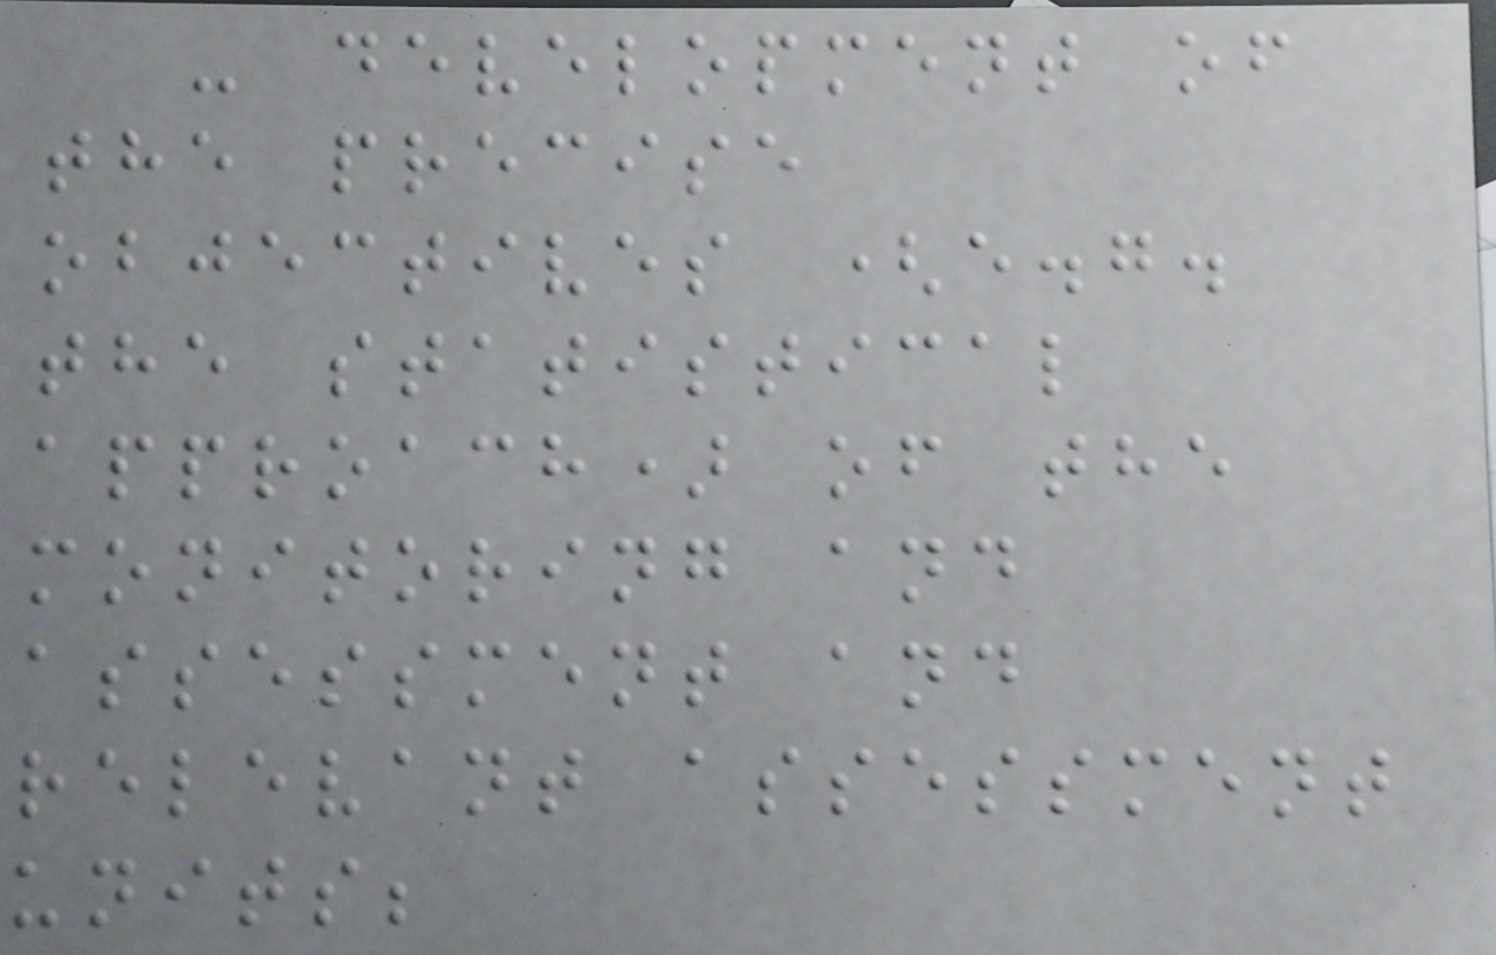- development of
the precise
objectives (e.g.
the statistical
approach) of the
monitoring and
assessment and
relevant assessment
units;
